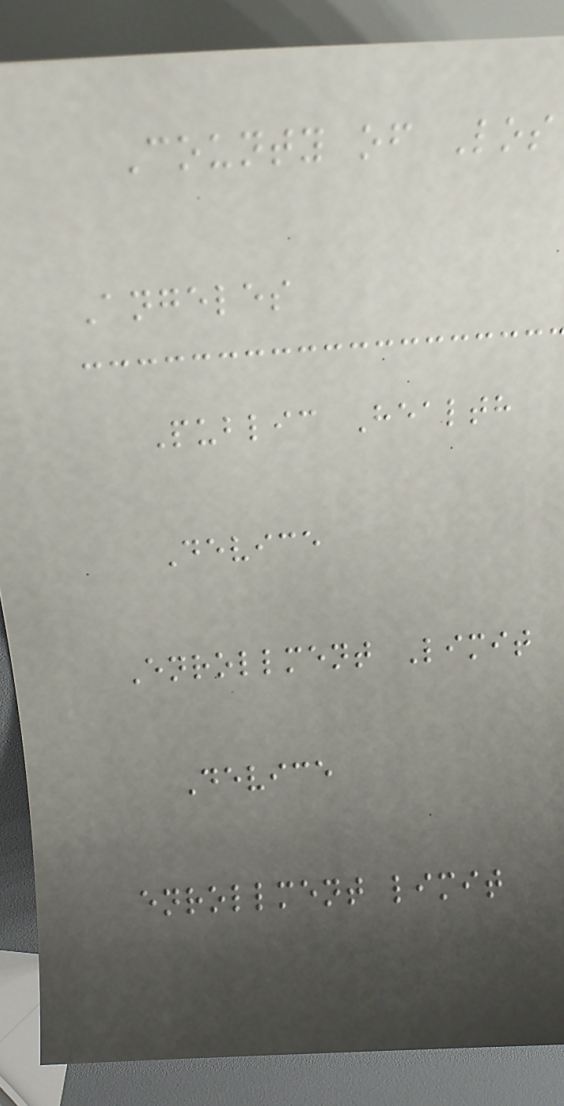County of Los
Angeles
Public Health
Device
Enrollment Limit
Device
enrollment limit
